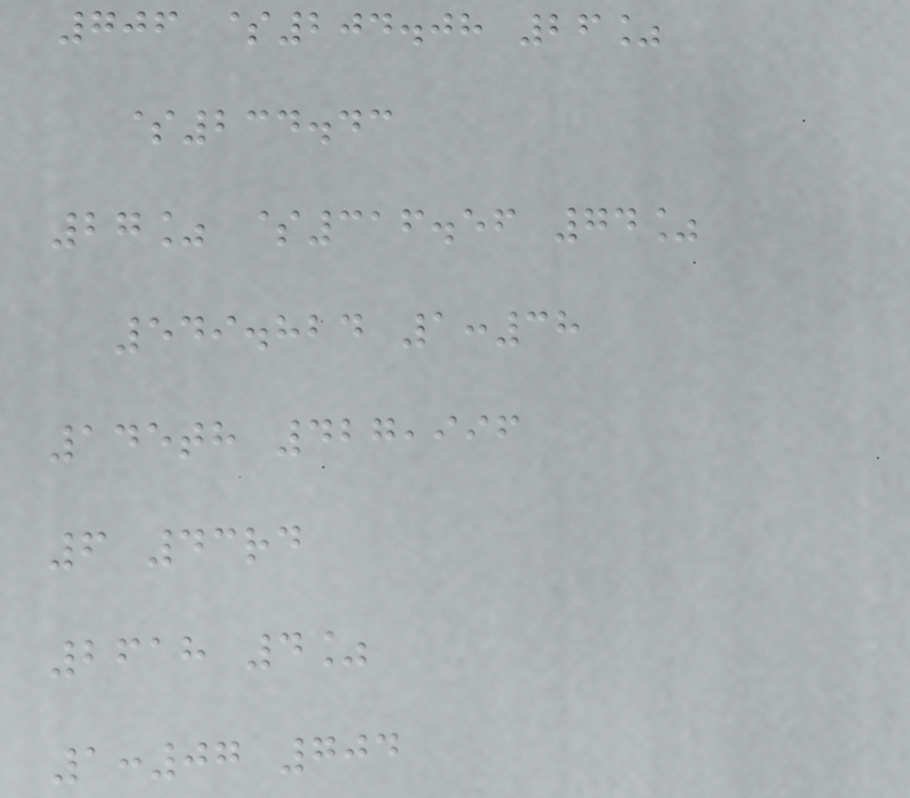706 $204.08 26%
$234.43
27% $316.56 74%
549.824 1:38
145th 427,996
6 43rd
2618 4%
1:07 704
